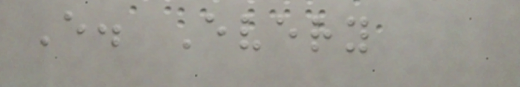E. Every
